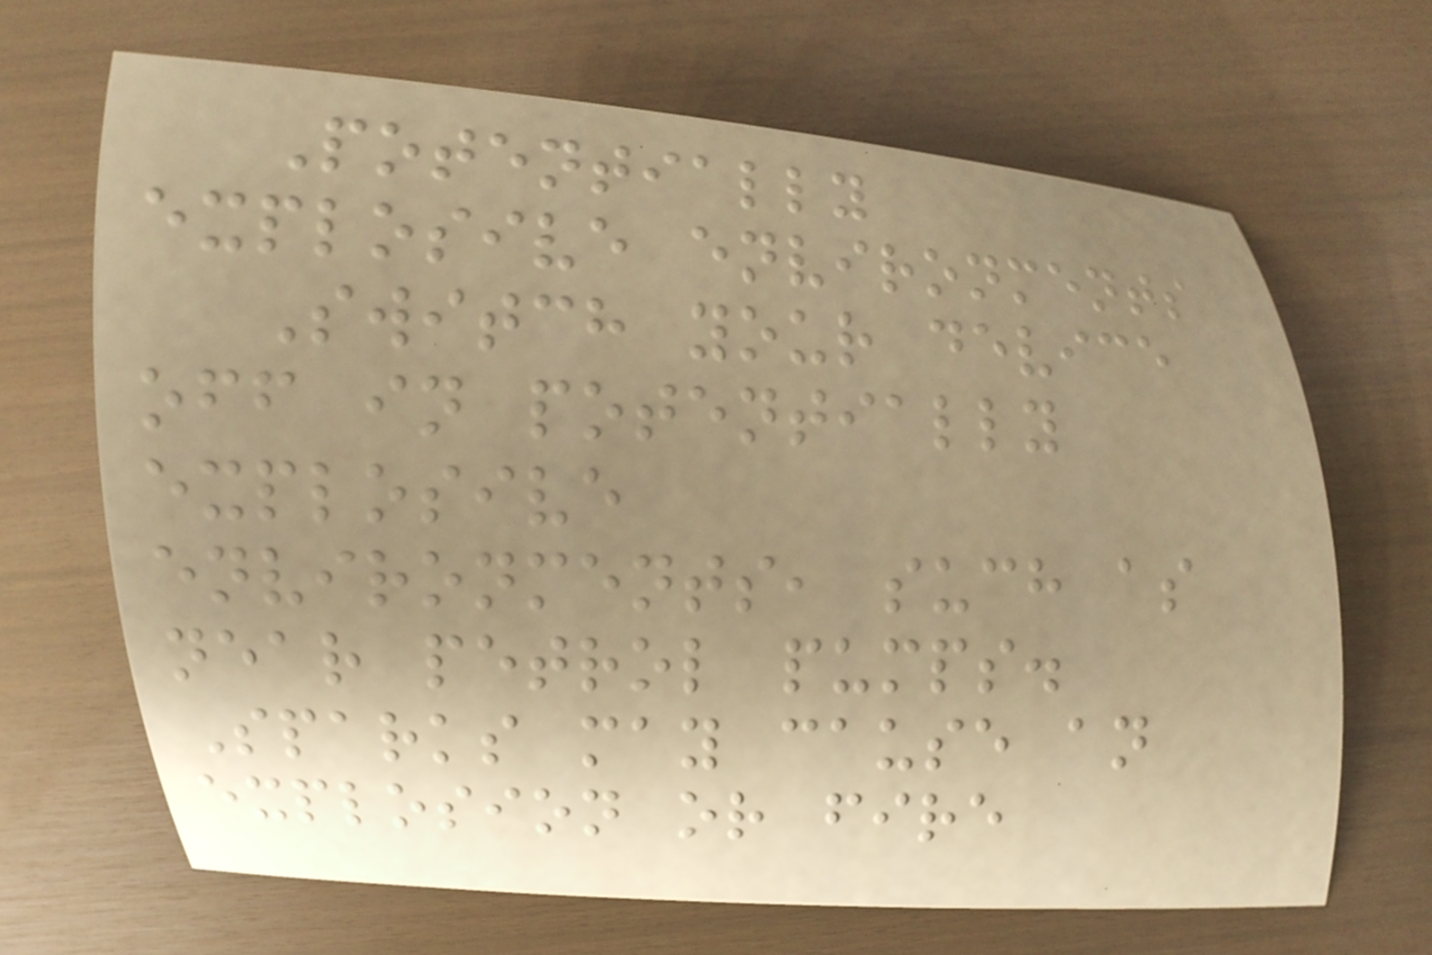Potentially
explosive environments
Switch your device
off in potentially
explosive
environments, such as
near petrol pumps.
Sparks may cause an
explosion or fire
